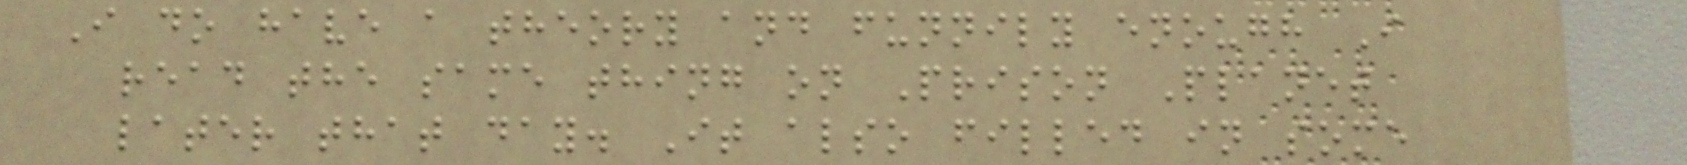I do have a theory and funnily enough I
read the same thing on Prison Planet
later that day. It also filled in some
